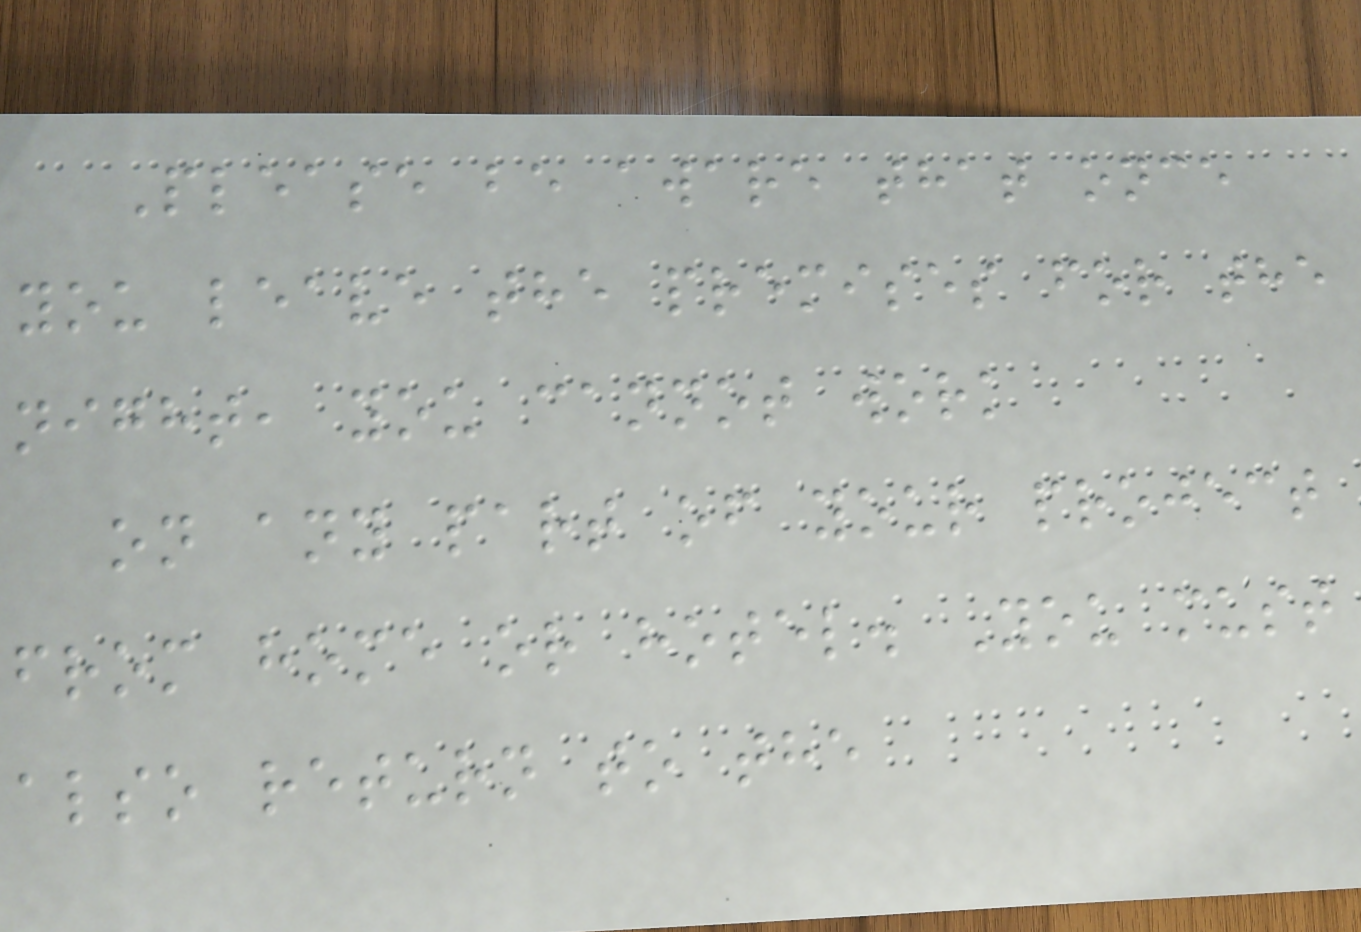Please be aware that once
you leave the premises for the
night, you cannot work
on any part of your project
from home or hotel. You must
also return to the
